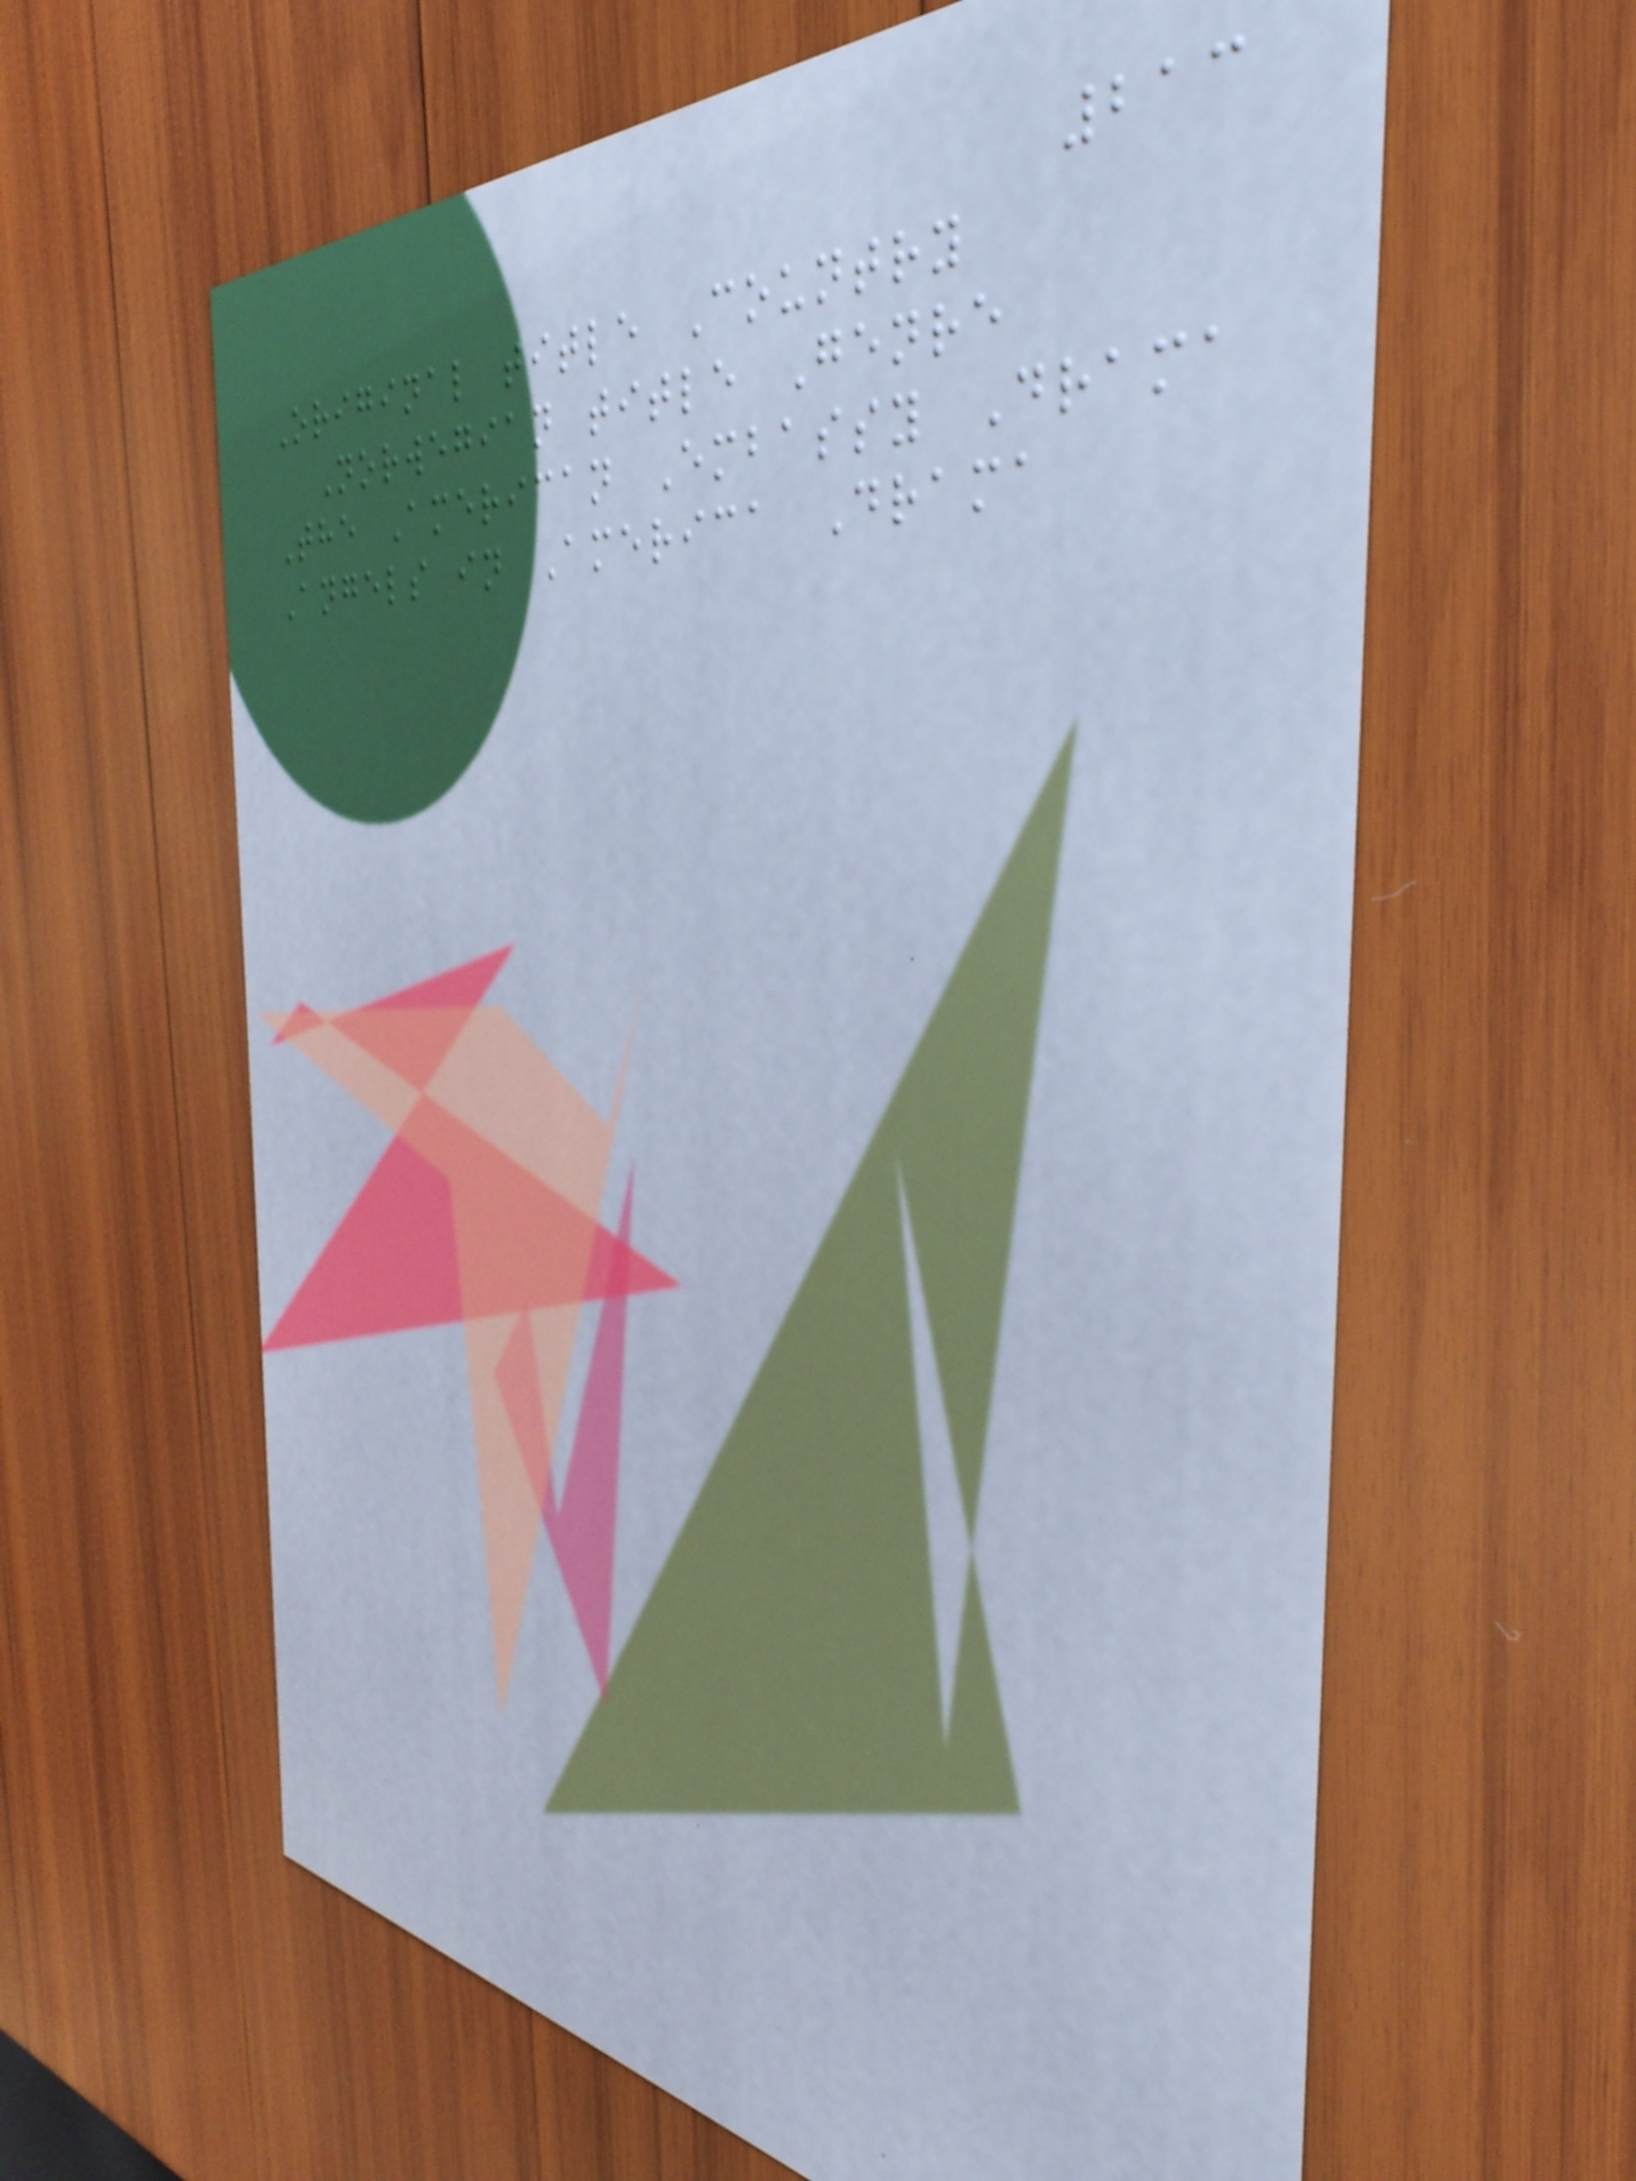213
Original title Country
Norwegian title Genre
The American Embassy Drama
Angels in America Drama
